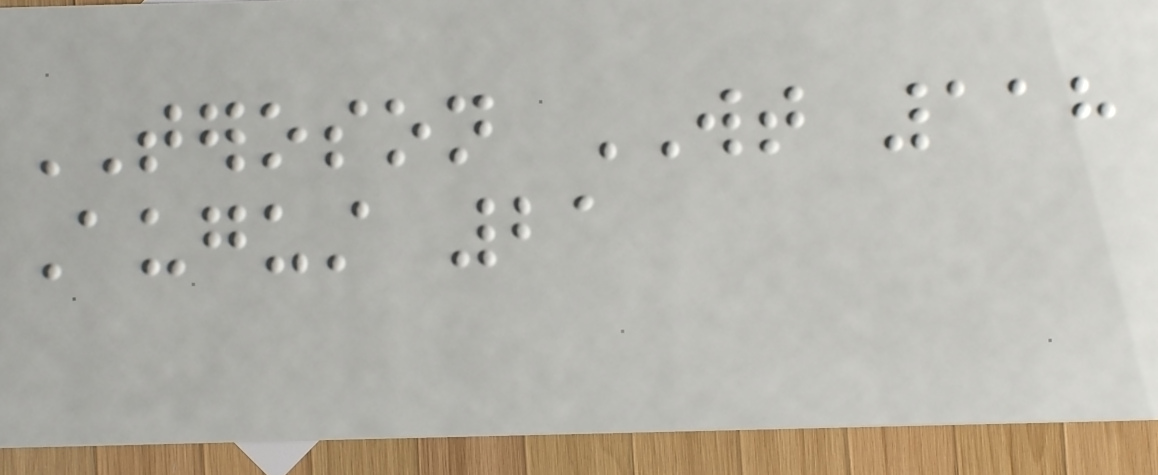TEROSON WT 118
August 21
